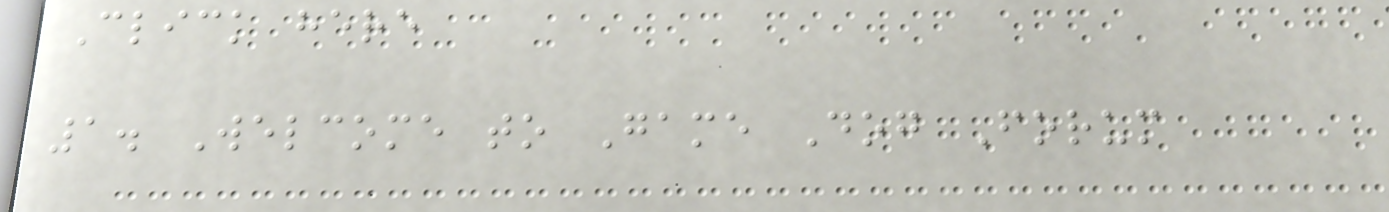Click here
1. Welcome to Game Dog Forum
